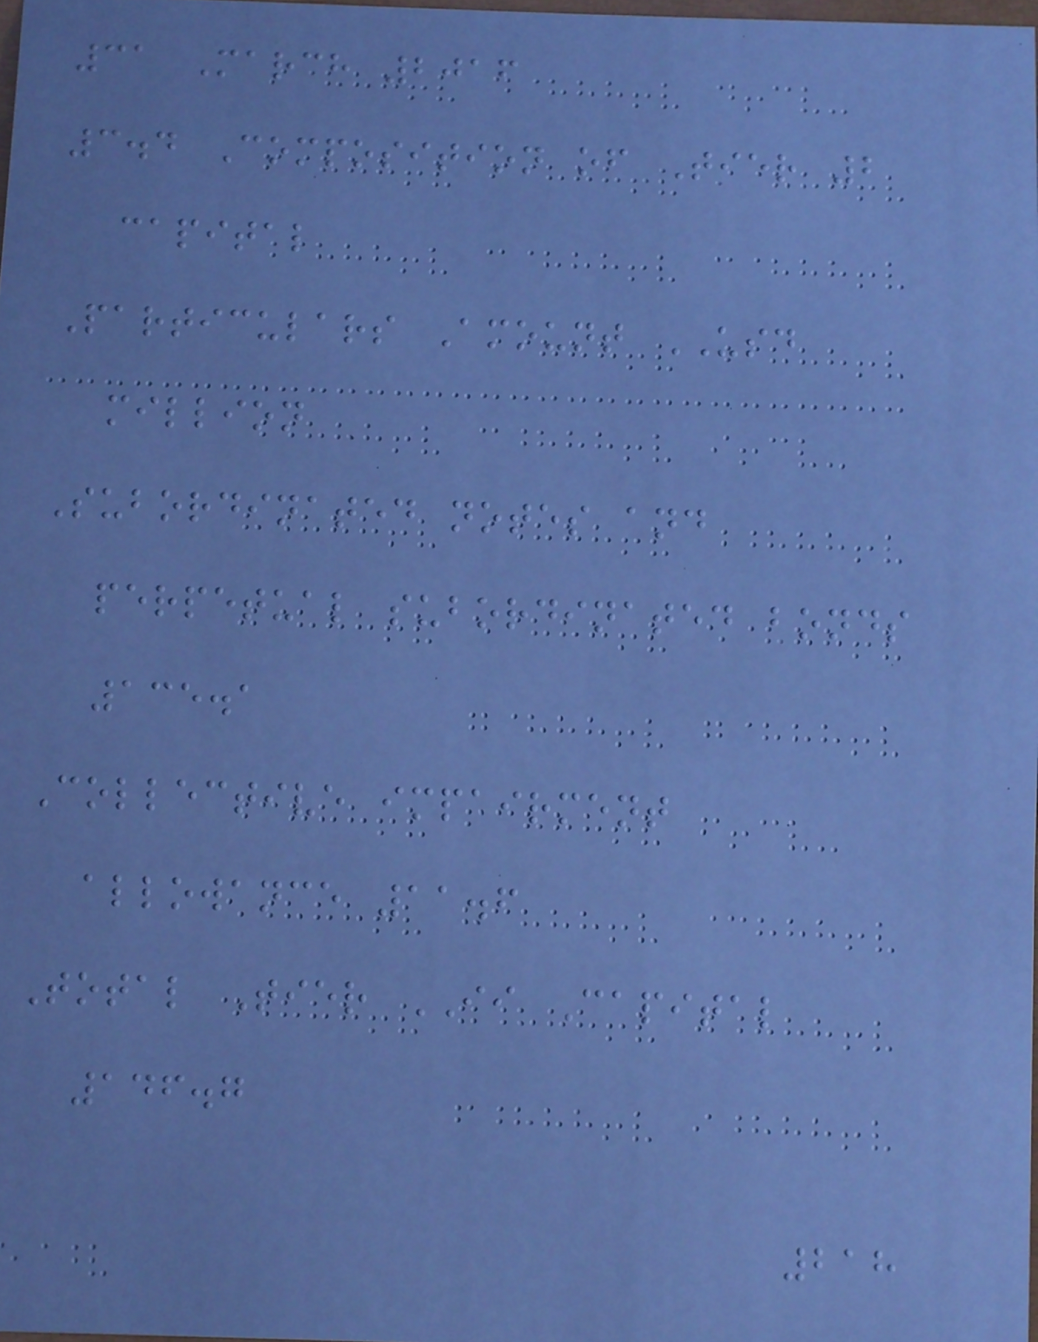31 March 2016
3.4 Composition of Tier 2
capital
Particulars Amount USD
million
Subordinated notes and
perpetual subordinated bonds
135.1
Collective impairment
allowance 11.6
Total Tier II Capital
146.7
218
